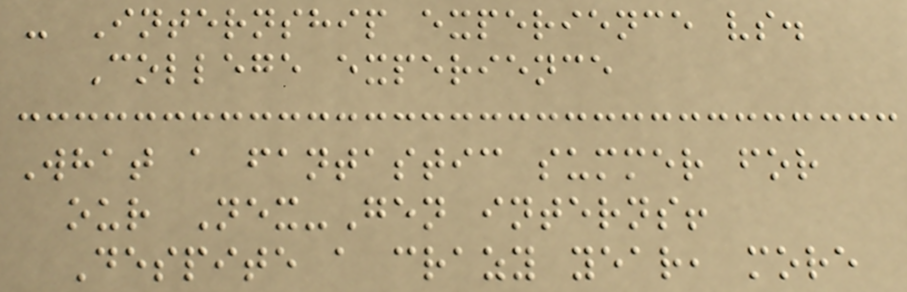- Internship experience vs.
College experience
What a fantastic summer for
our Nex-Gen interns!
Despite a crazy year, more
